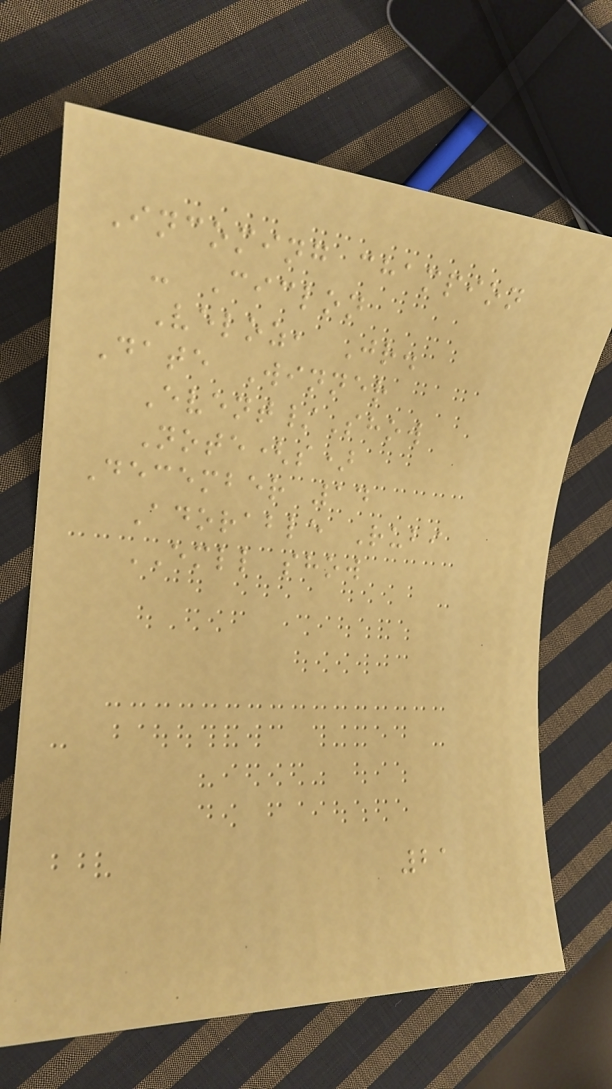Incoming champion
- Ciclon
Veloz, Jr.
Date Winner
Event/Show
Note(s)
December 14
Adorable Rubi
EMLL show
21
